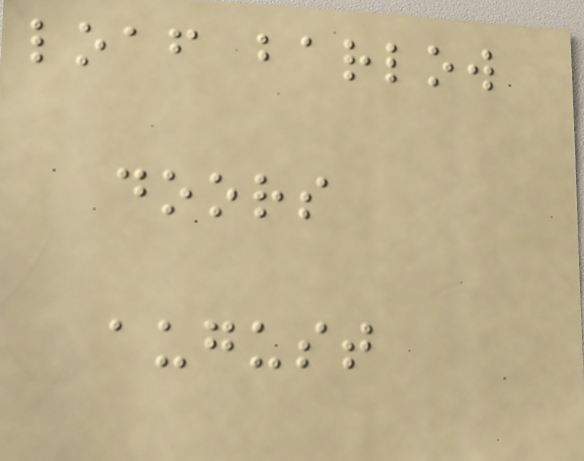loaf barlow
doors
august
